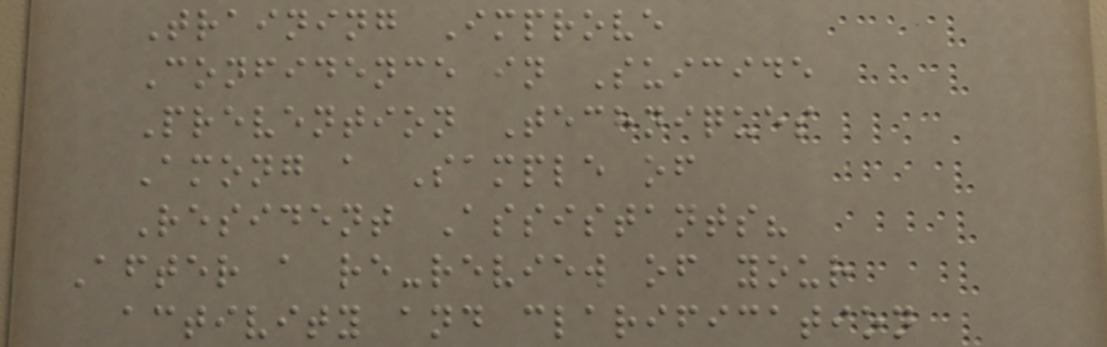Training Improve
Confidence in Suicide
Prevention Techniques
Among a Sample of
Resident Assistants?
After a re-review of your
activity and clarification
